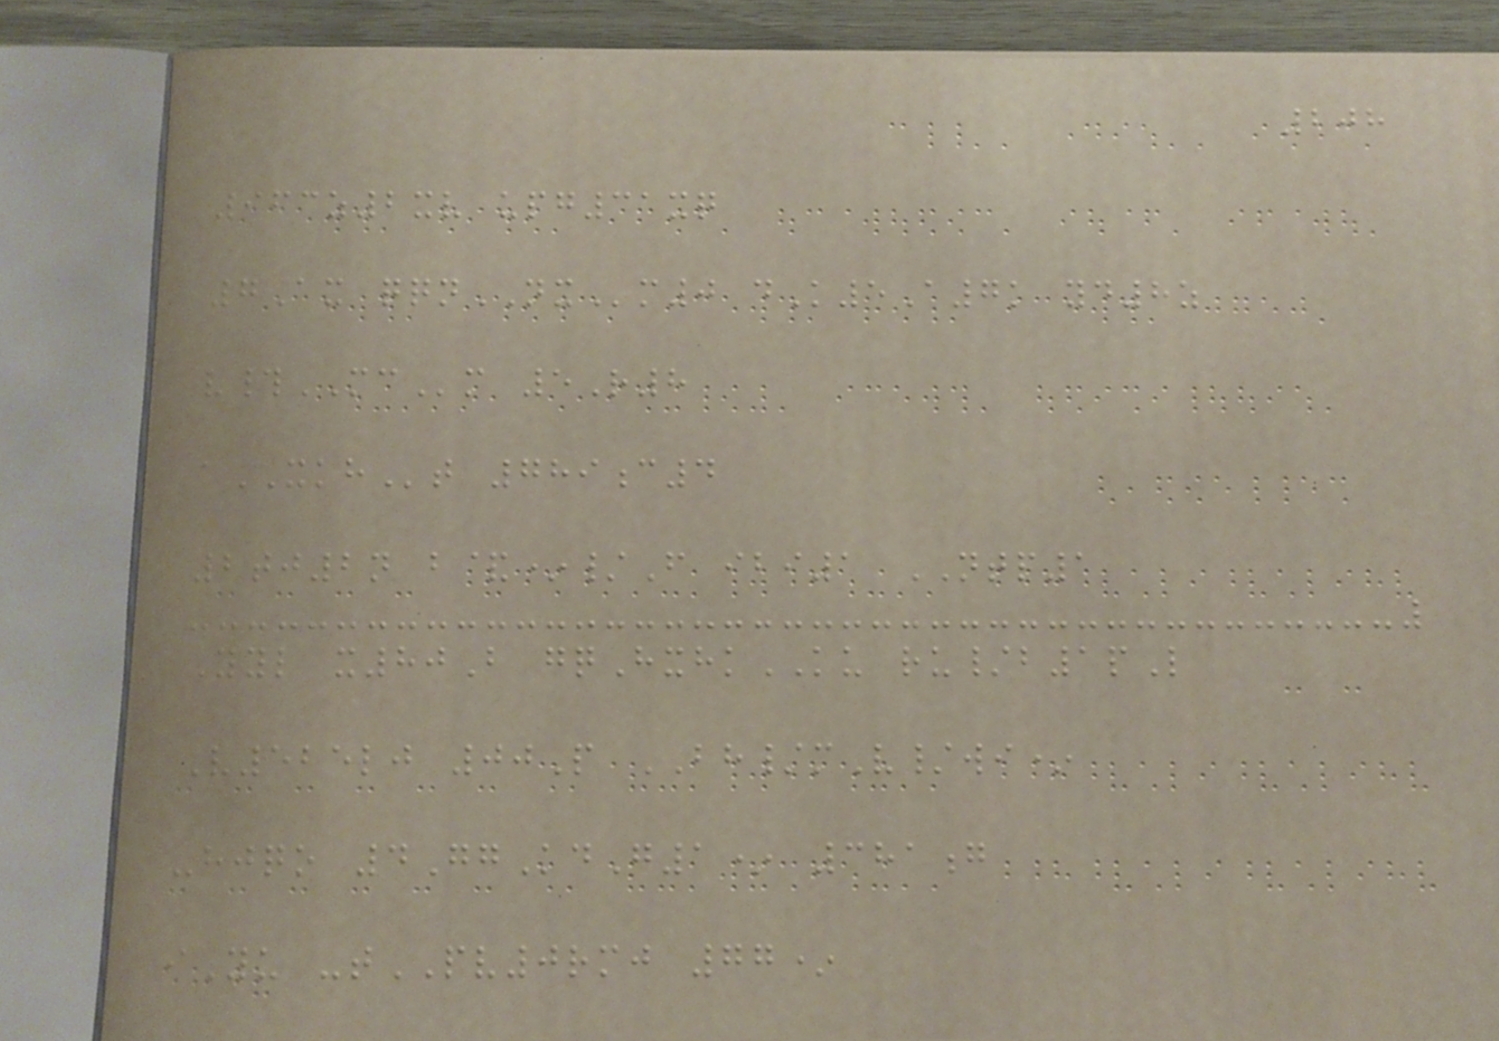208
963z2xv upg31xq
7Ax qqnNXm0 dK5A7k yd8z
v#MCm 5R8
aXKHt 789c4
2tj2n b&*/F ibi1 NTP1
Yyl x80B gqHxhkKU ru/b1pL
V525lj 00P BH/mV/wi*
-hjqo 4GgKdG1* 381g
iYu -tPV0rmj 77*
